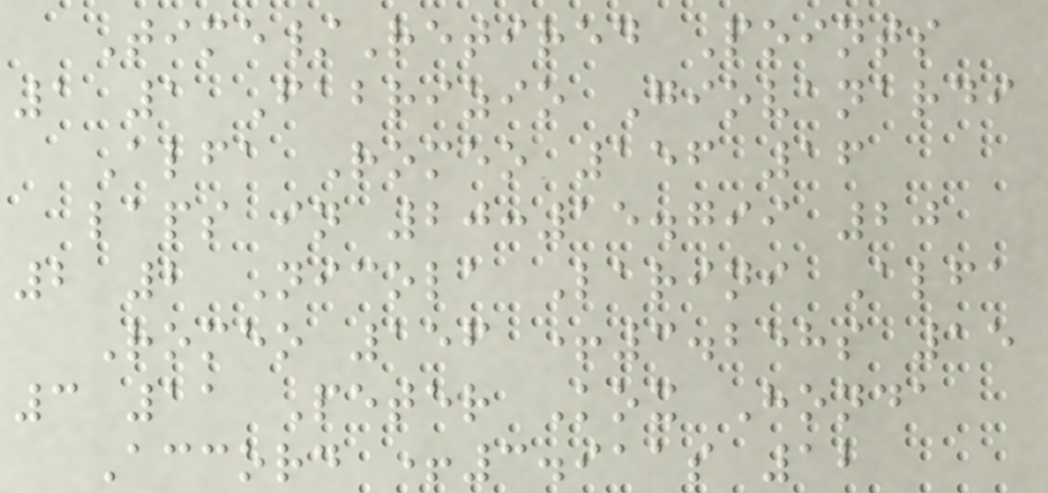Time/Retired Points
1 1 Fabrizio Giovanardi
Alfa Romeo 156 16
laps in 20:15.799 20
2 2 Nicola Larini Alfa
Romeo 156 +3.258s 15
3 11 Peter Kox Honda
Accord +3.911s 12
